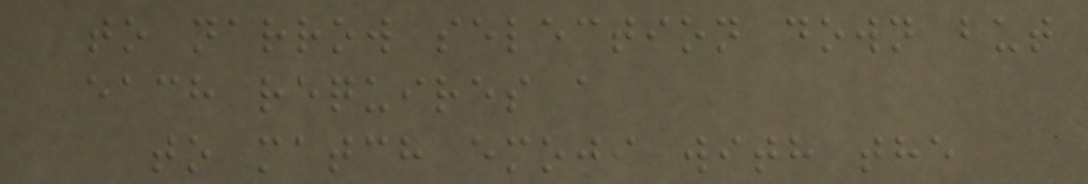to narrow selection down but
each requires a
to match emoji with the
